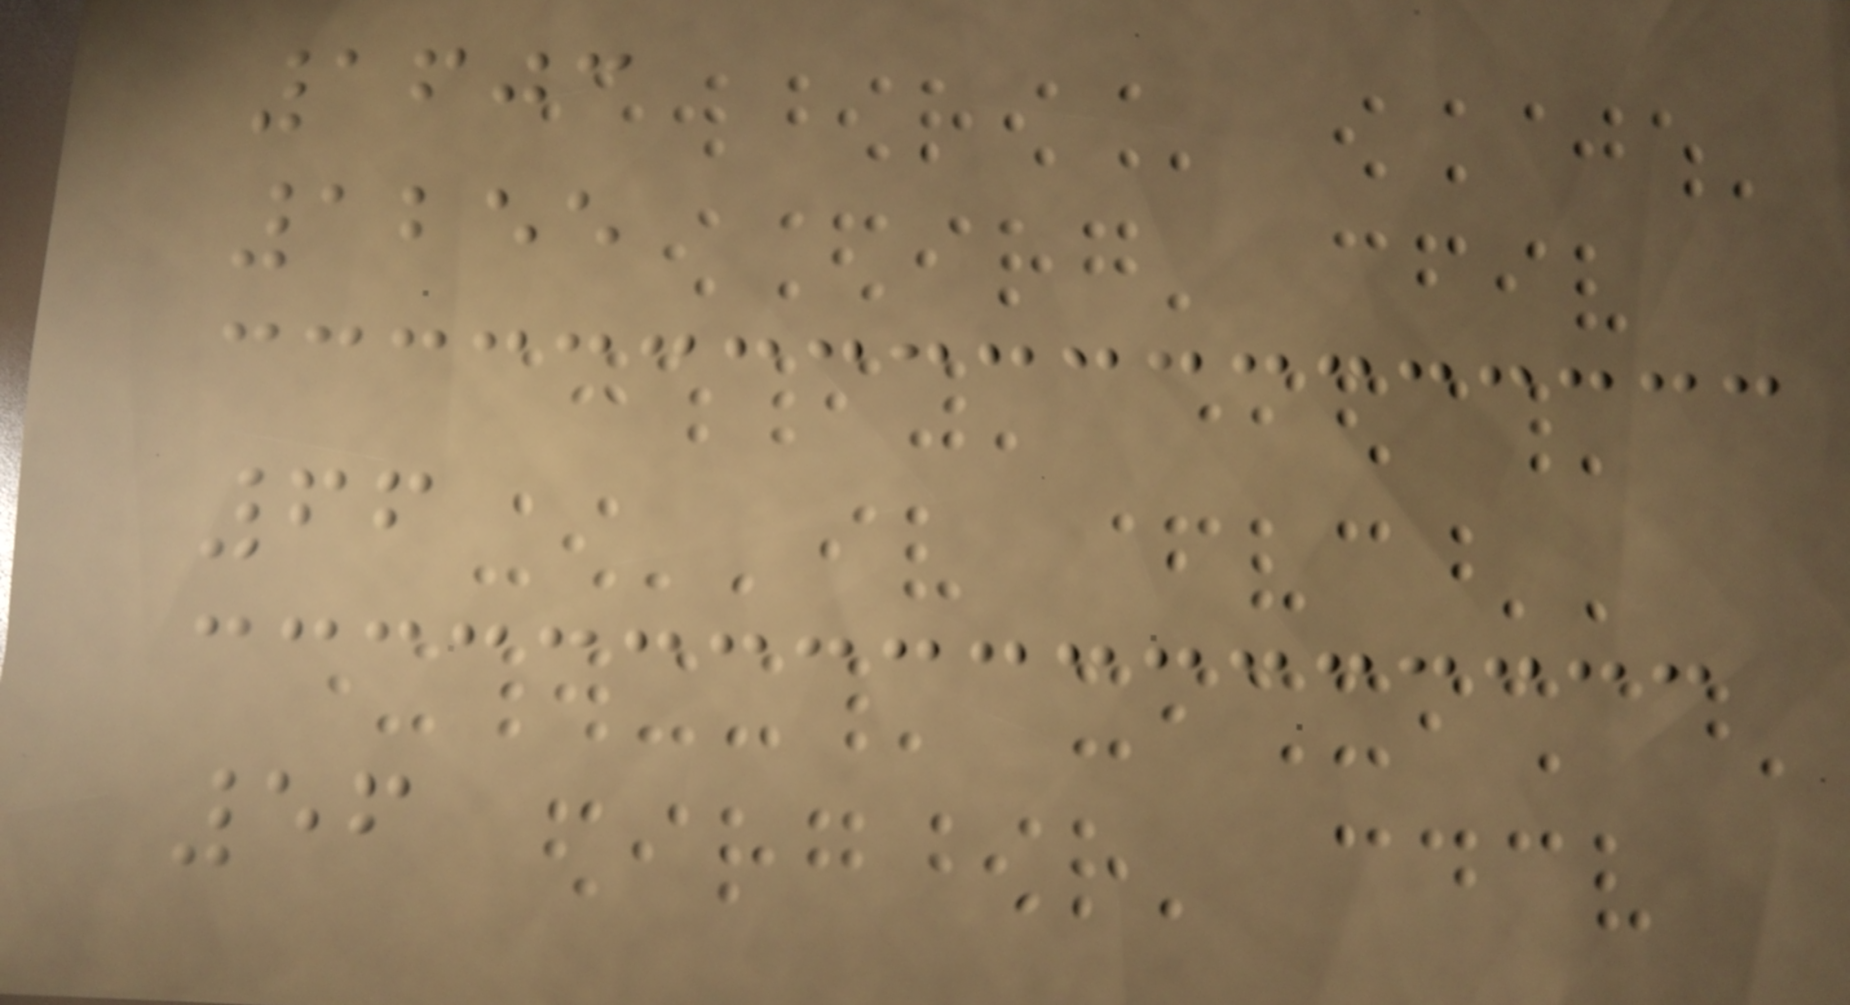1603
1255
66
56
